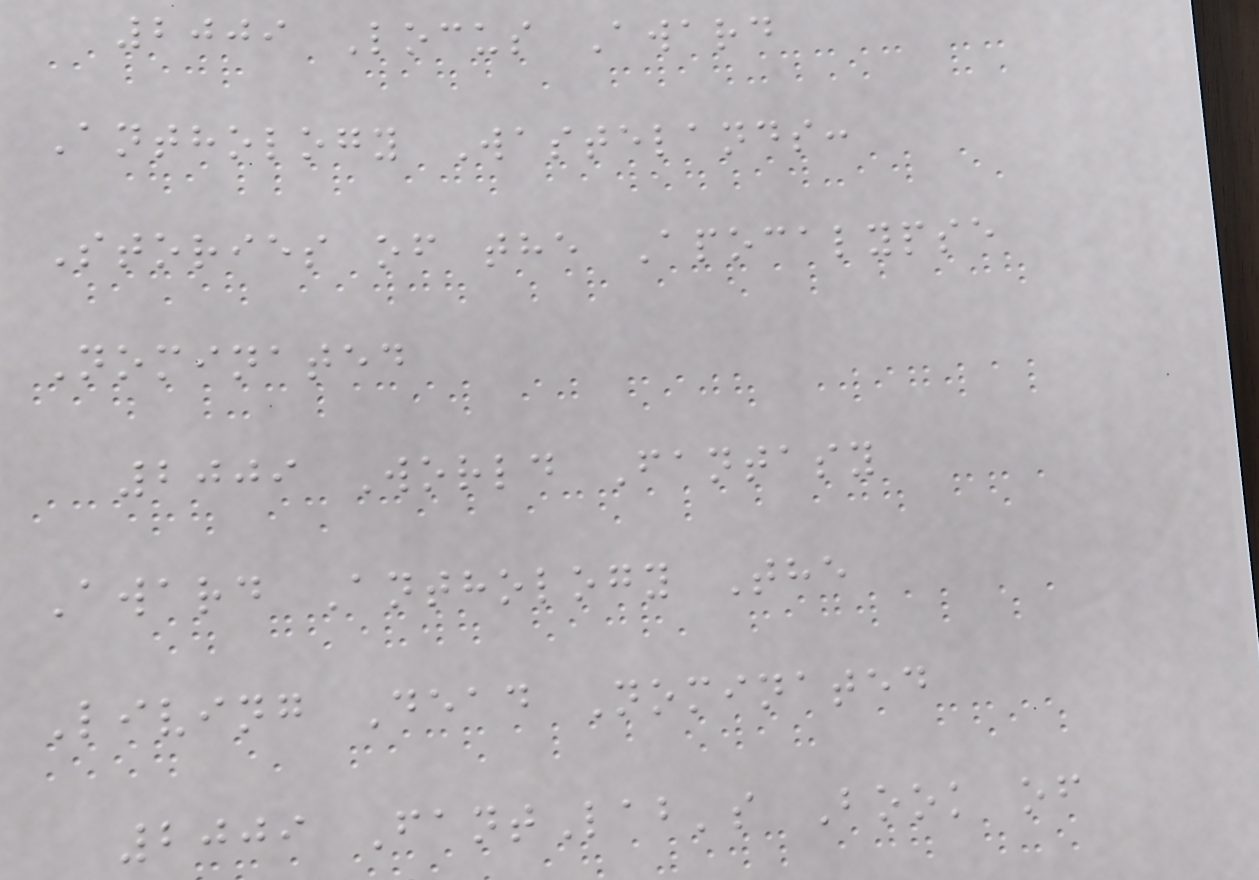2009 Locus Award
Anthology Wastelands:
Stories of the Apocalypse
Nominated
2009 World Fantasy
Award Anthology The
Living Dead Nominated
2009 FantLab's Book of
